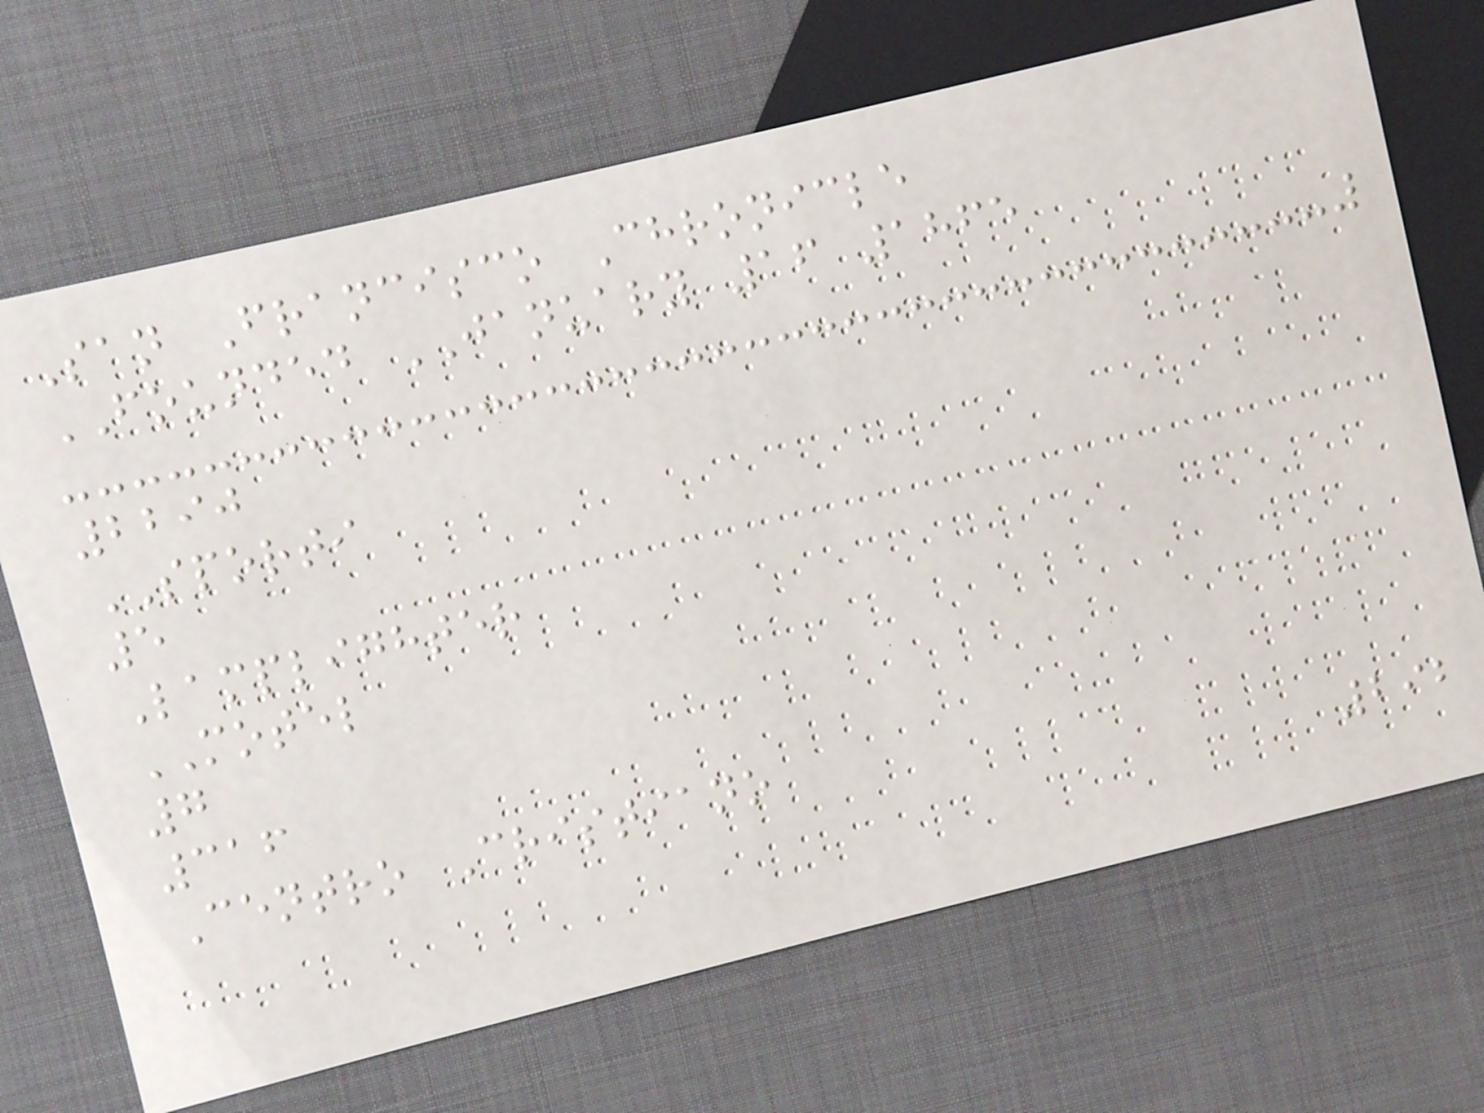San Francisco Chronicle
FOUNDED JANUARY 16 1865
2290
SPORTI
5
Lamplighter
MOTEL
7
316
Centro Cristiano
292
